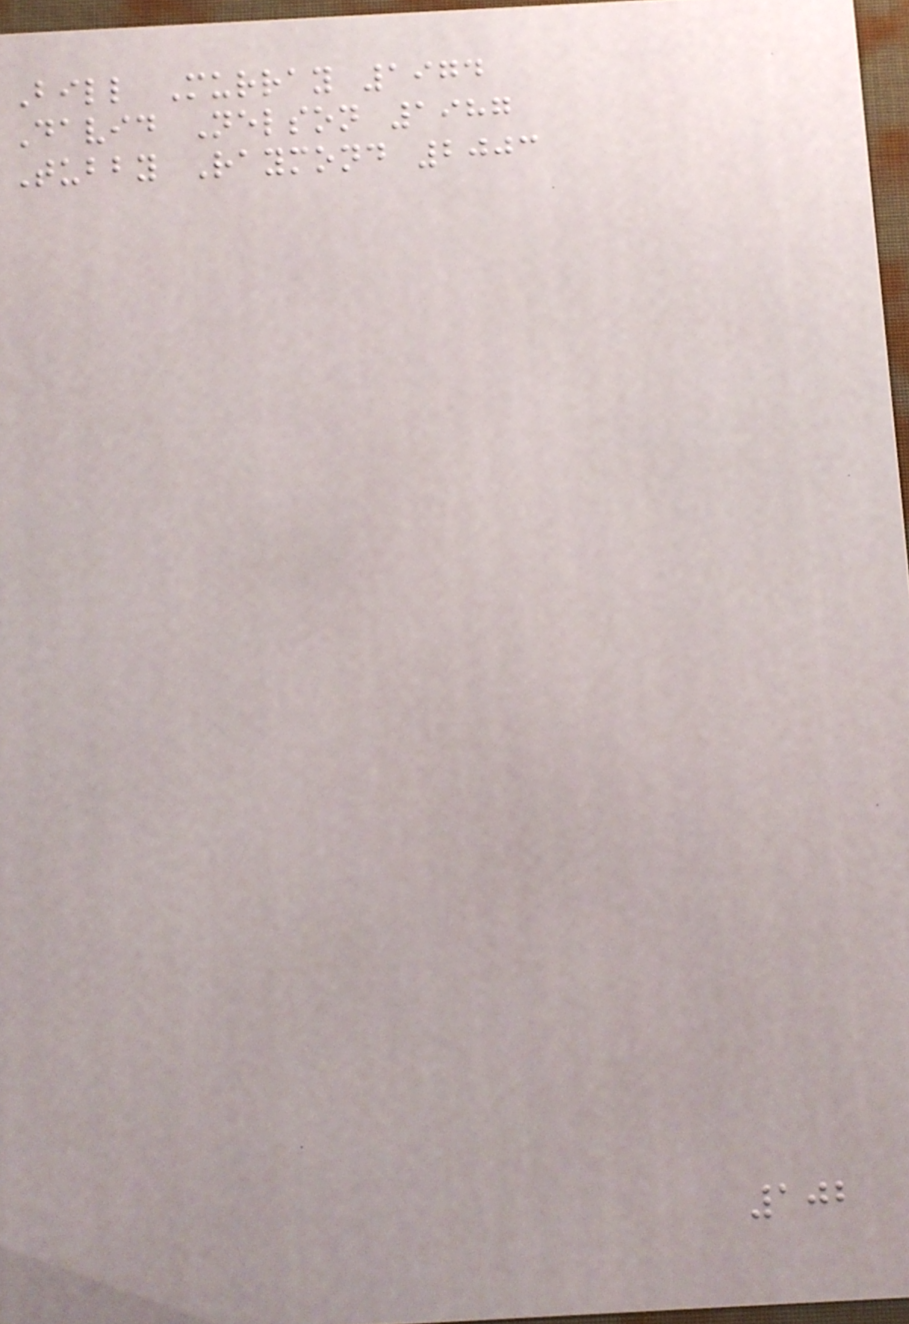Bill Murray 1974
David Nelson 1987
Tubby Raymond 2003
102
